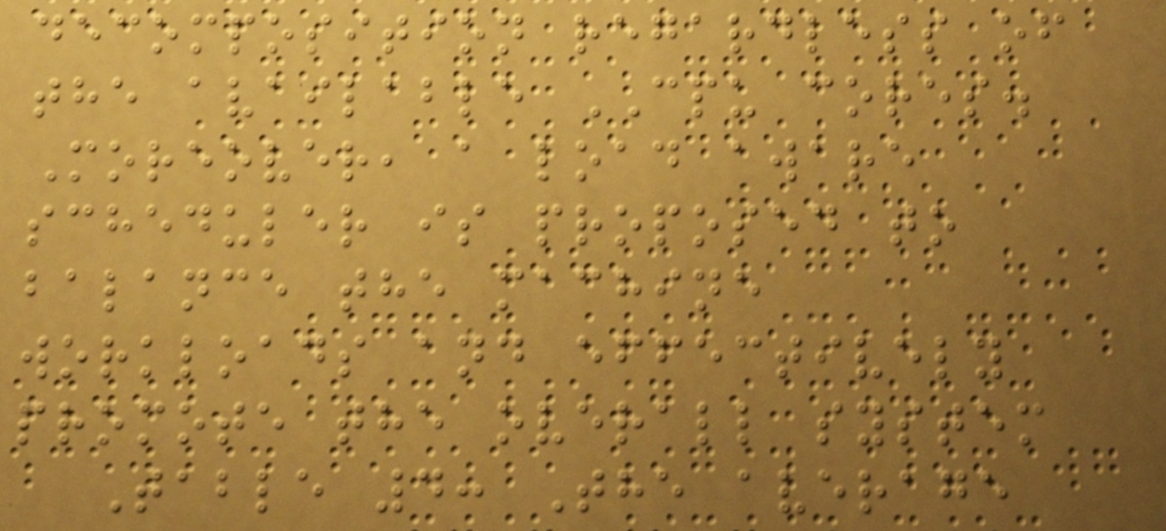decomposition regardless of
the available CPU cores.
Moreover, a load aware
scheduler is proposed to
balance the machine
workloads and effectively
promote the overall system
Table 4: The average
